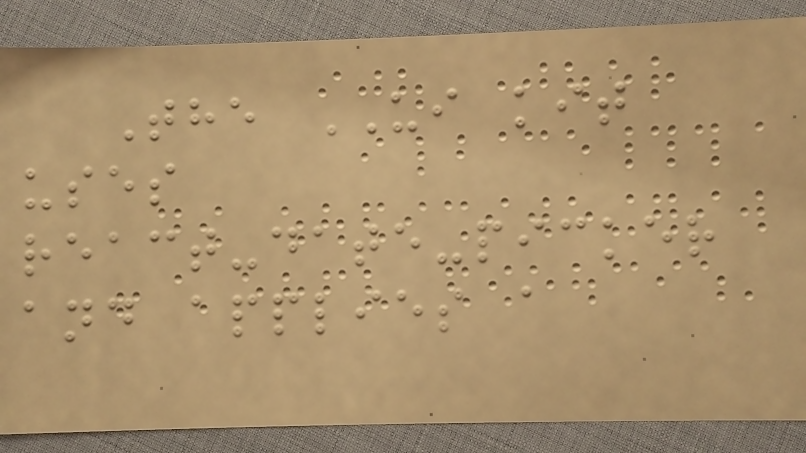The UI kit
uses
react-date-picker
and applies a
